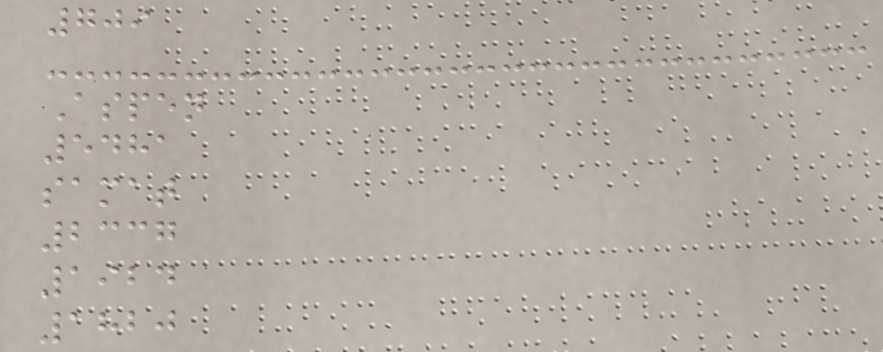709
Aspen
5481
samat
2337
1924
1820
